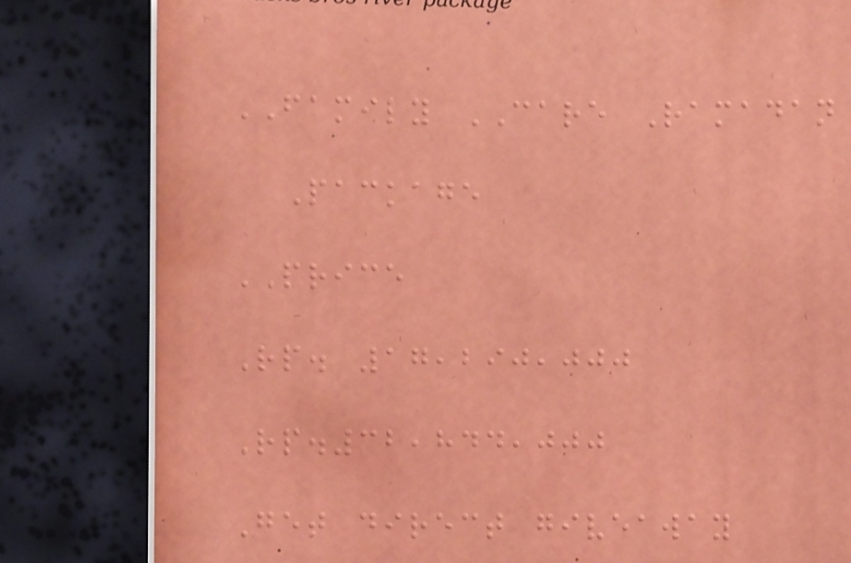FAMILY CARE Ramadan
Package
PRICE
Rp. 17,290,000
Rp.32,844,000
Get direct giveaway
